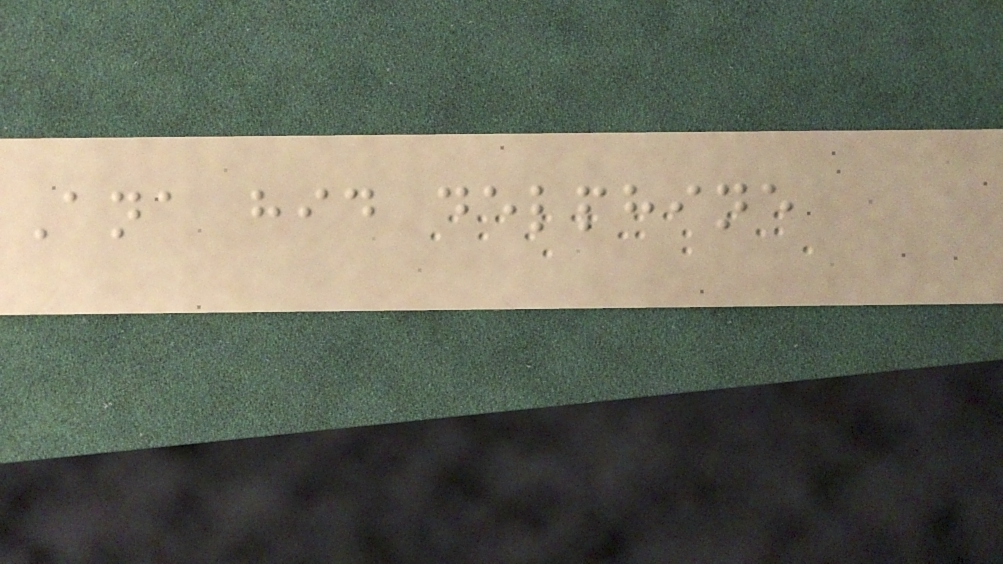Ana hid delphine
